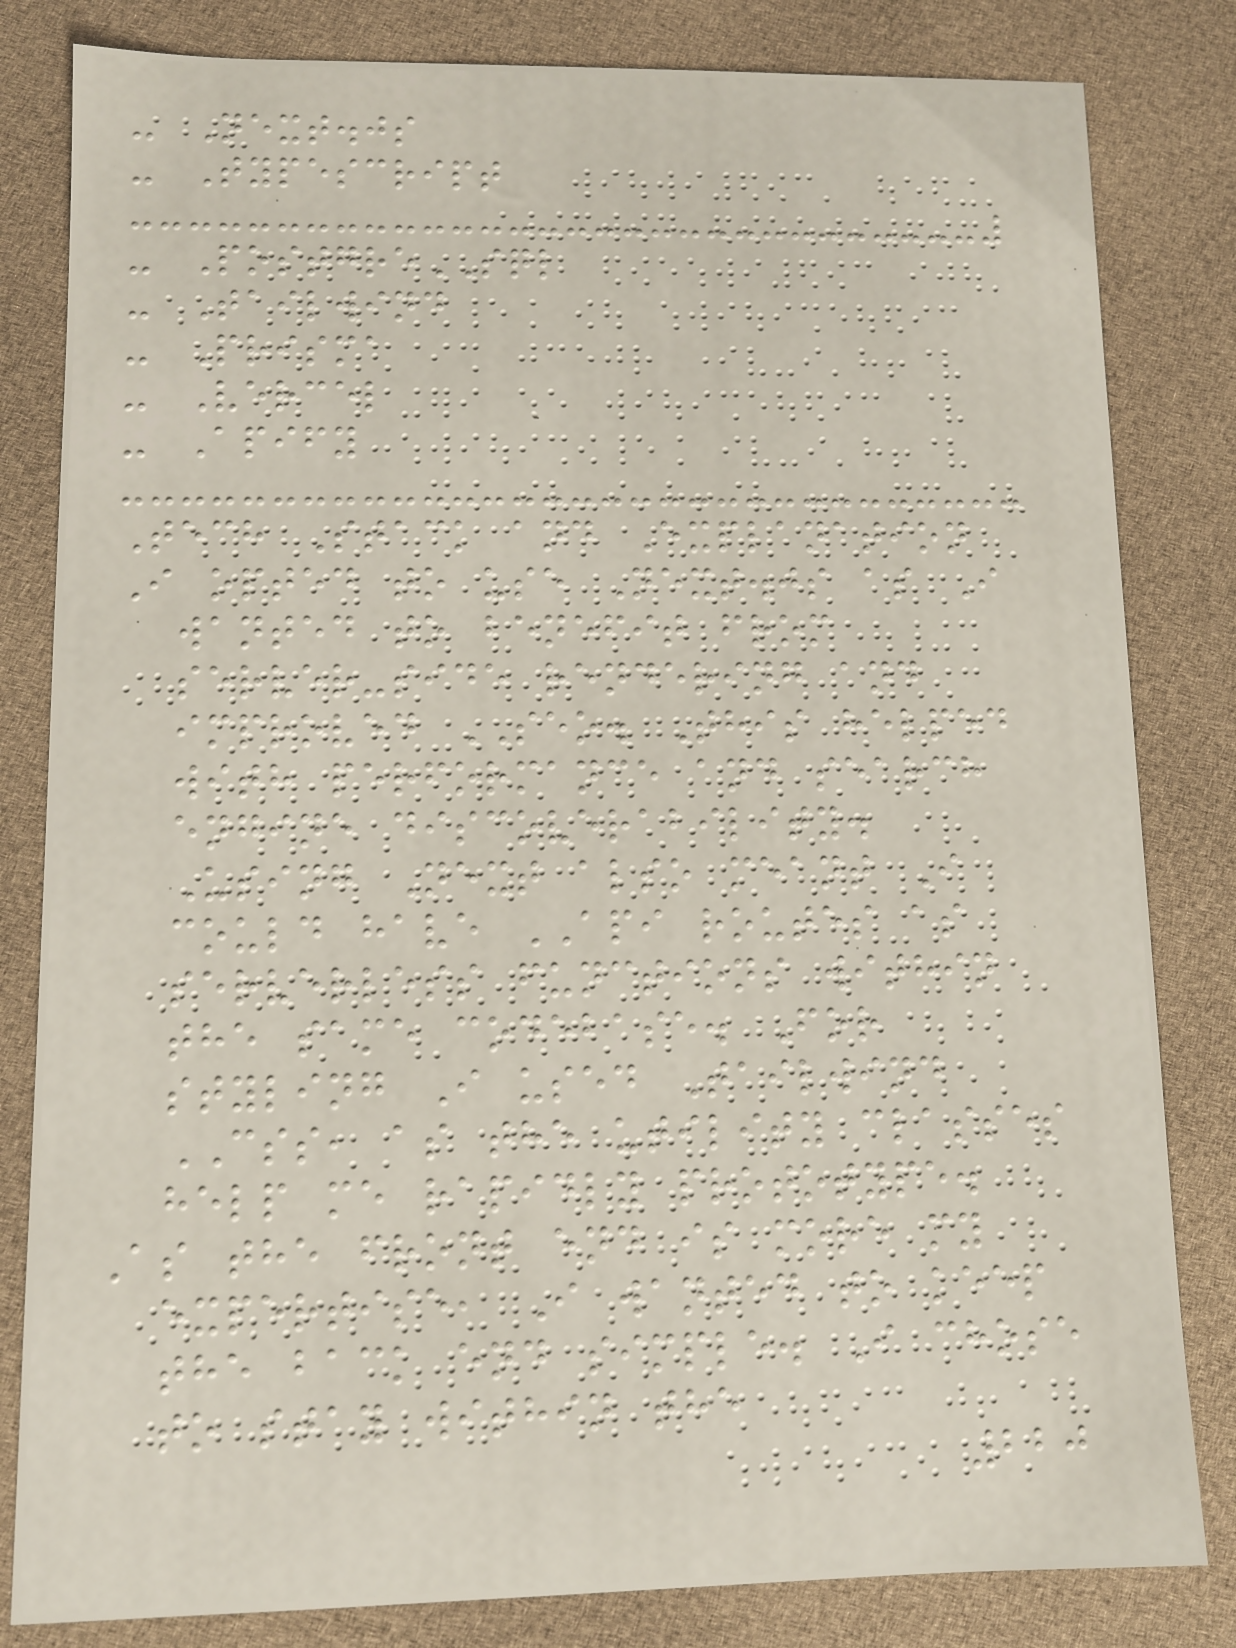- Next.js
- Typescript
- PostgreSQL
- Tailwind
- Prisma
- Vercel
- Apify
Tech Stack and Explanation
I opted to use Next.js as I
wanted to benefit from
server-side rendering and
improved SEO. This helped
with performance and search
engine discoverability.
Using Next also meant I
could have API routes as
serverless functions within
the same codebase. For
styling I used Tailwind
CSS, as the utility classes
help me rapidly prototype.
As the front end is more my
expertise, I wanted to keep
the back end simple. I chose
to stay within the
220
